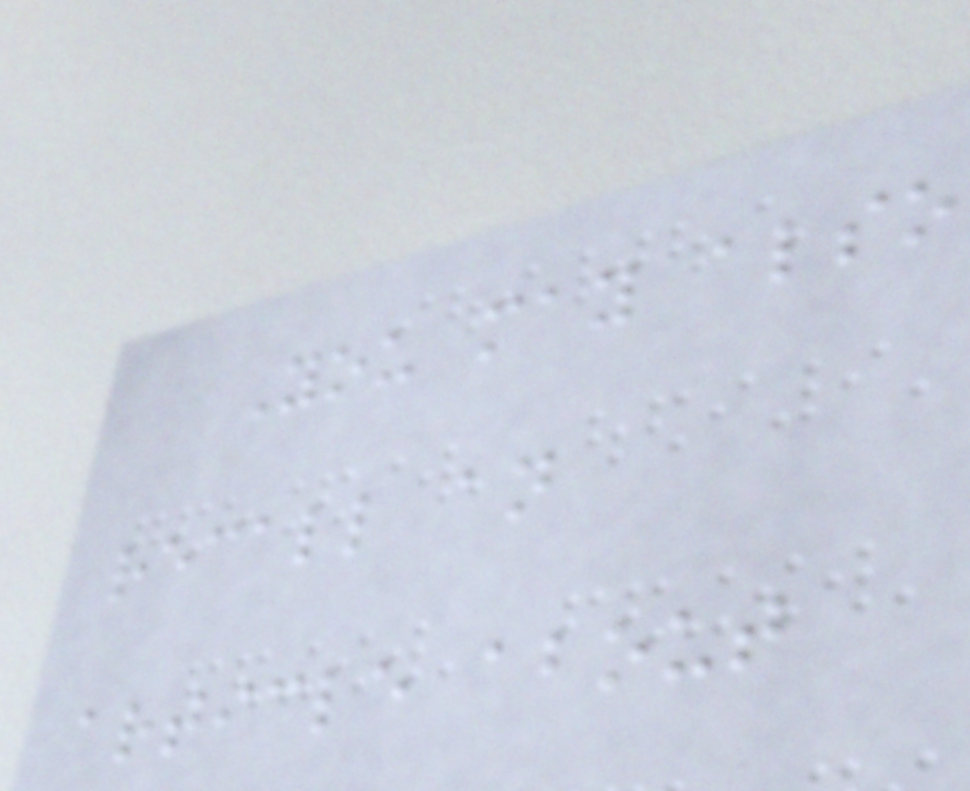You may also
recall an
article about
